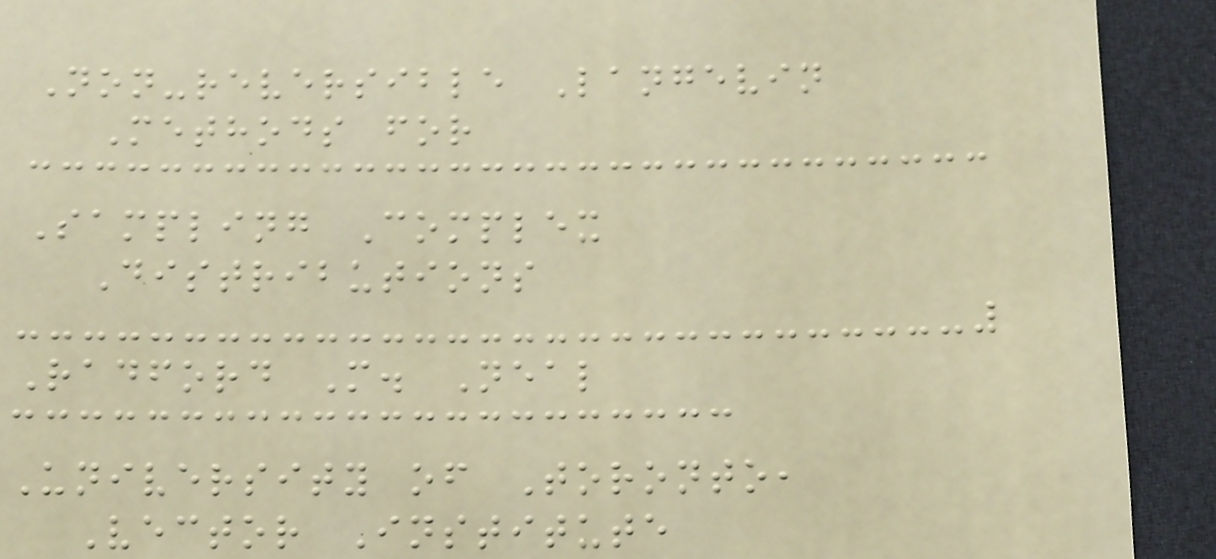Non-reversible Langevin
Methods for
Sampling Complex
Distributions
Radford M. Neal
University of Toronto,
Vector Institute
